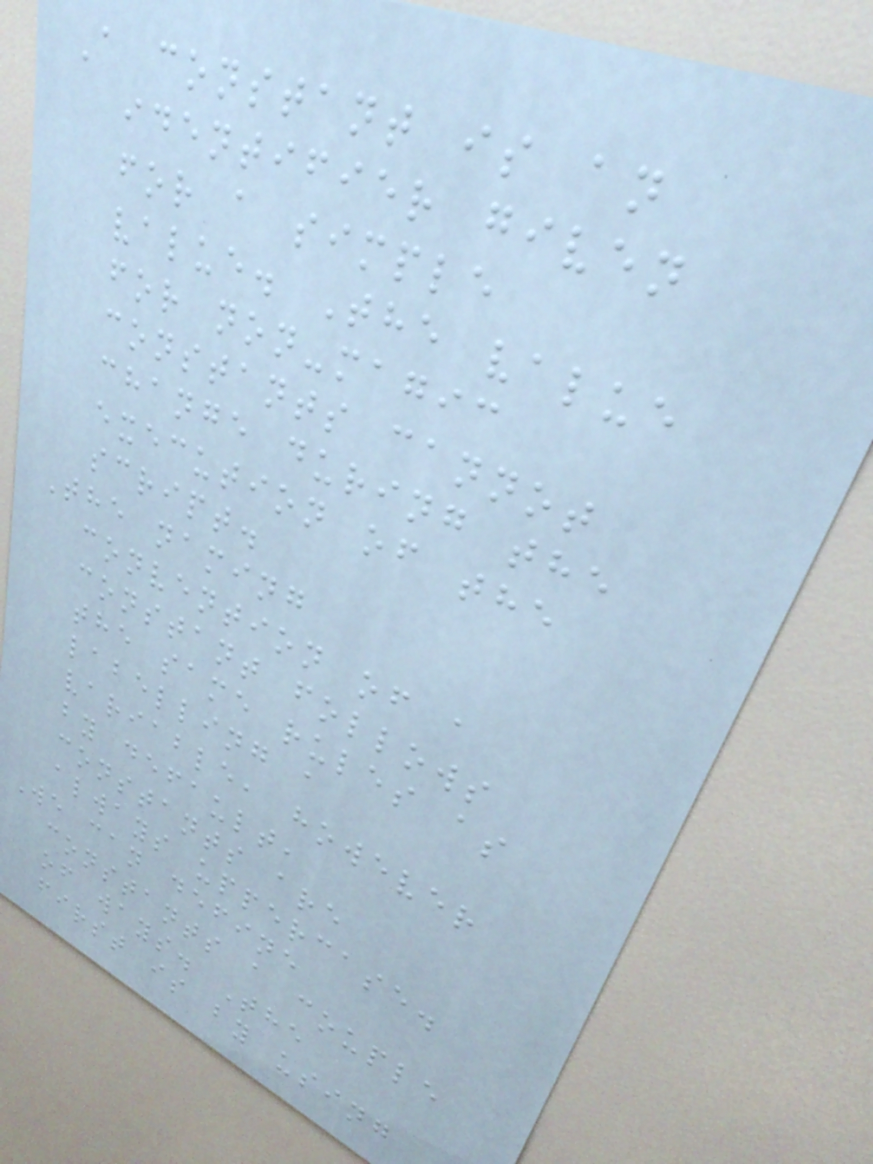A constant is an
identifier given
for a simple
value. The value
for non-magic
constants cannot
change during the
execution of the
script.
The naming
convention of a
constant follows
the same rules as
labelling a
variable, however
by default,
constants are
always uppercase.
We can define
constants a couple
of ways. The
first is by using
